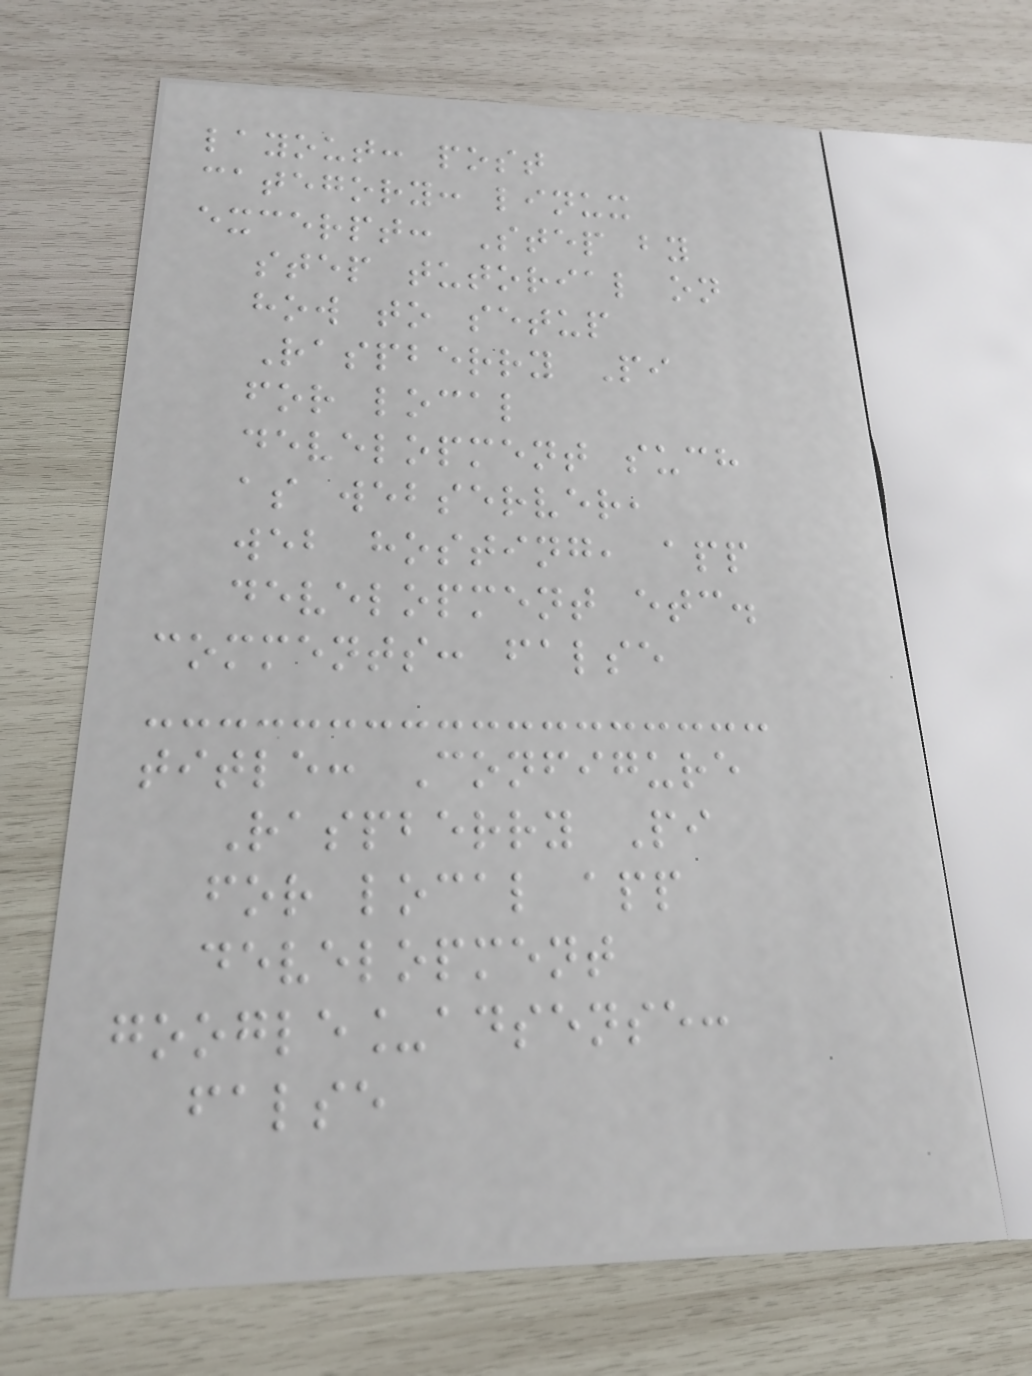layout: post
category: linux
excerpt: Step by
step tutorial on
how to setup
Raspberry Pi
for local
development such
as webserver,
web hosting, app
development etc.
comments: false
title: Configure
Raspberry Pi
for local app
development
google_adsense:
false
